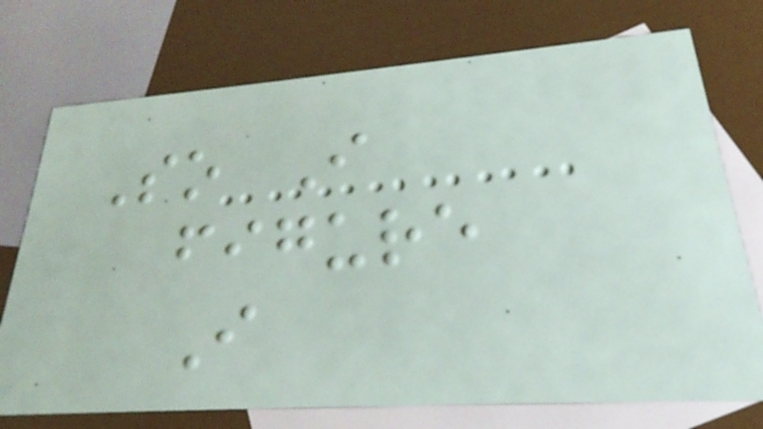So I
figure
I
